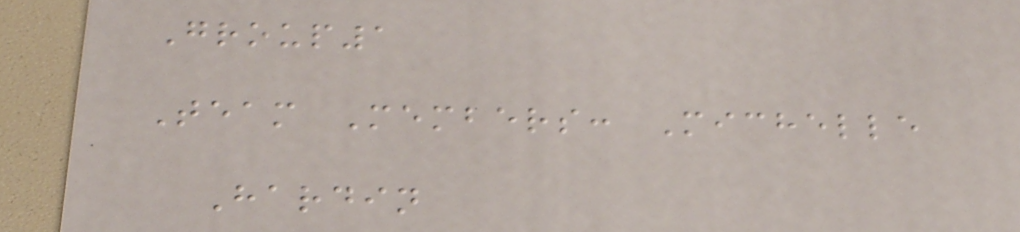Group1
Team Members: Michelle
Hardin
